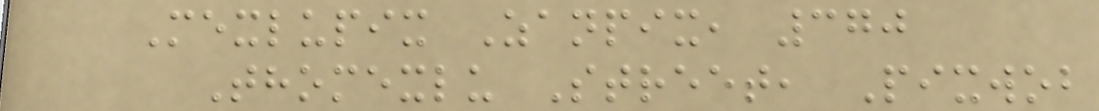Mexlupix Zanpix, 370
Thomexlu Street, Pixwob
